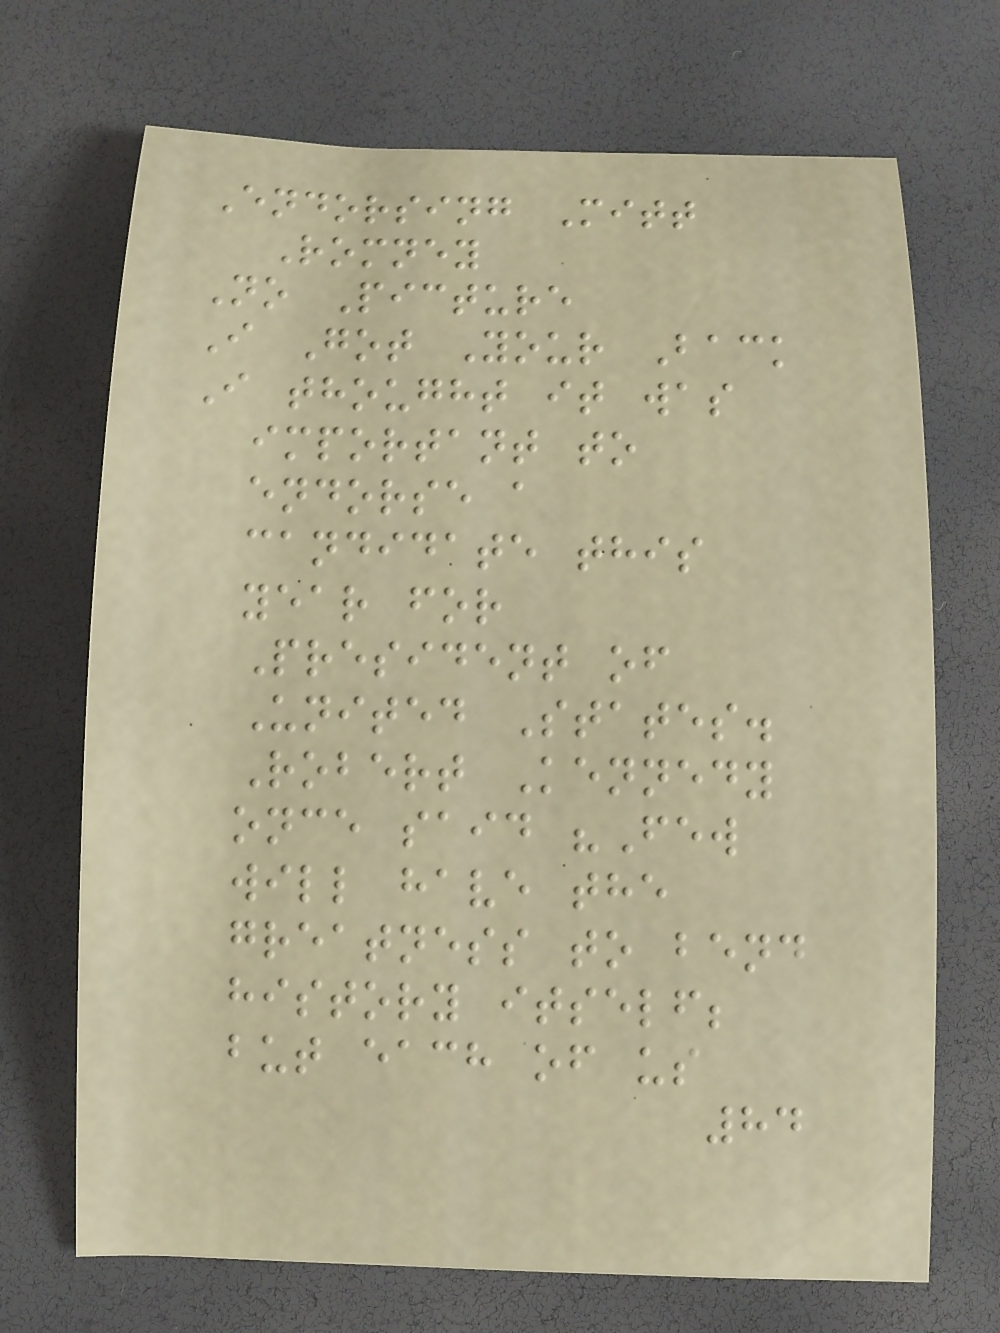Endorsing Mitt
Romney
No Picture
I Got Your Back
I thought it was
important to
endorse a
candidate this
year for
President of
United States.
Robert Kennedy
once said "Few
will have the
greatness to bend
history itself;
but each of us
84
